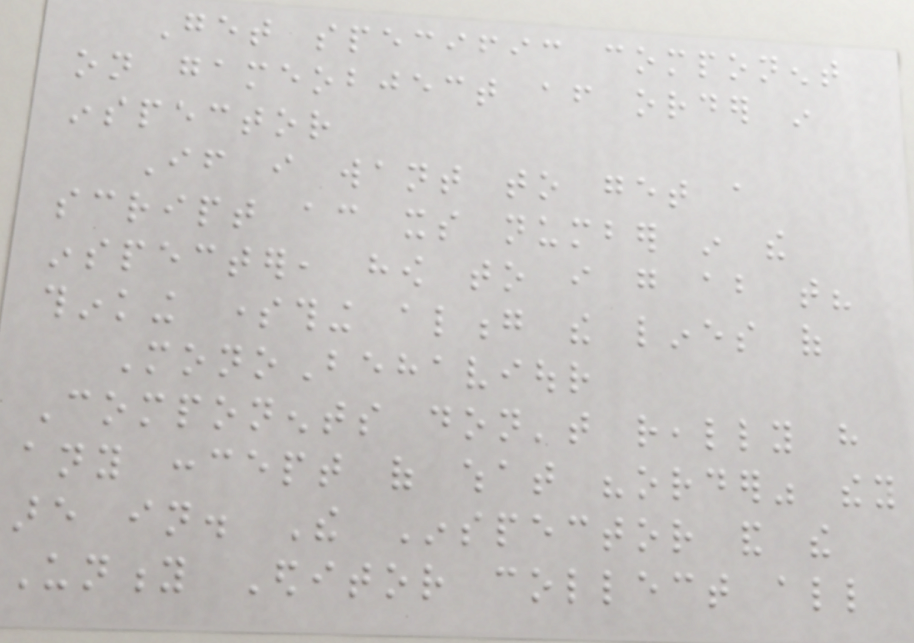Get specific component
on gameobject after order in
inspector
If i want to get a
script according its number in the
inspecter, how to i go about that?
thinking something along the lines of
MonoBehaviour
Components don't really have
any concept of what "order" they
are in. The Inspector and the
Unity Editor collect all
